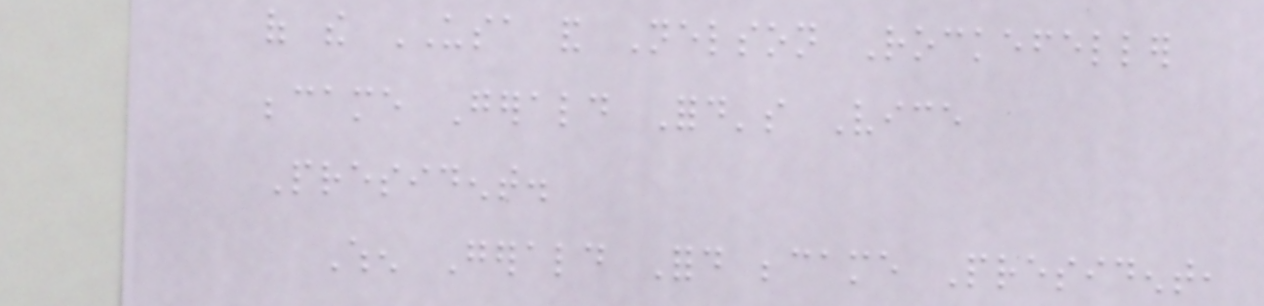of the USA and Nelson Rockefeller
became Gerald Ford's Vice
President.
When Gerald Ford became President,
